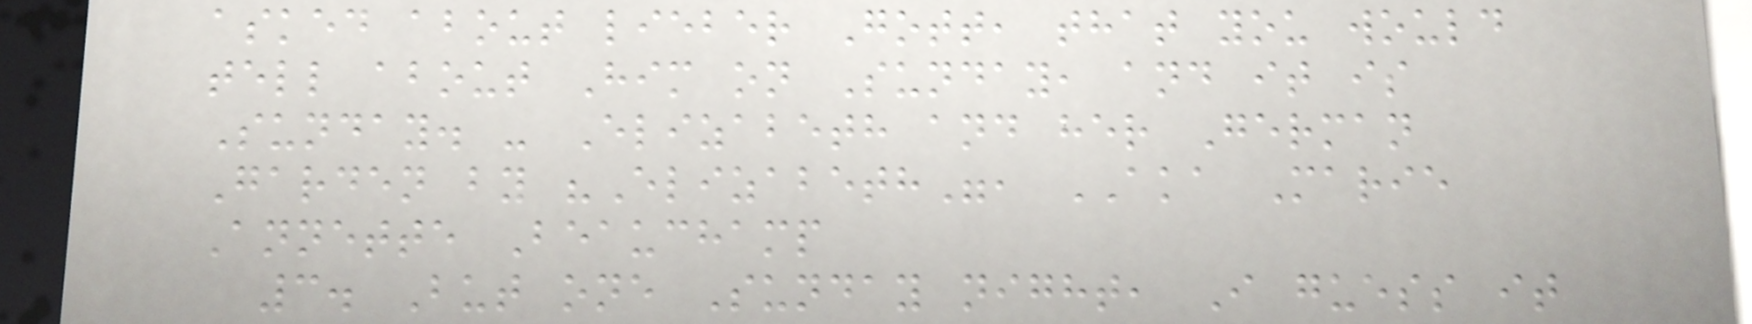asked about lieber Gott, that you would
tell about Him on Sunday, and it is
Sunday. - Elizabeth and her German
Garden by "Elizabeth", AKA Marie
Annette Beauchamp
3. But one Sunday night, I guess it
